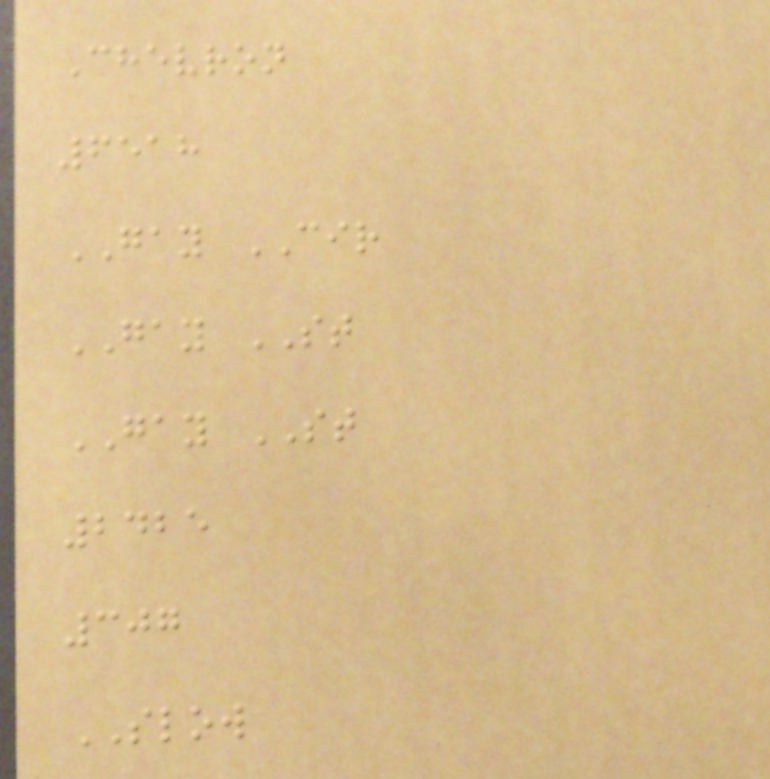Chevron
6518
GAY CIR
GAY ST
GAY ST
2425
307
SLOW
